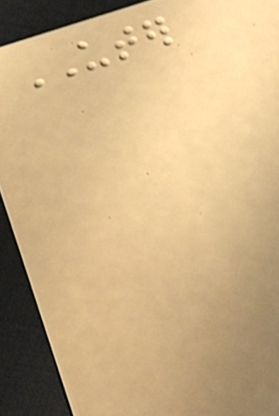UTER
